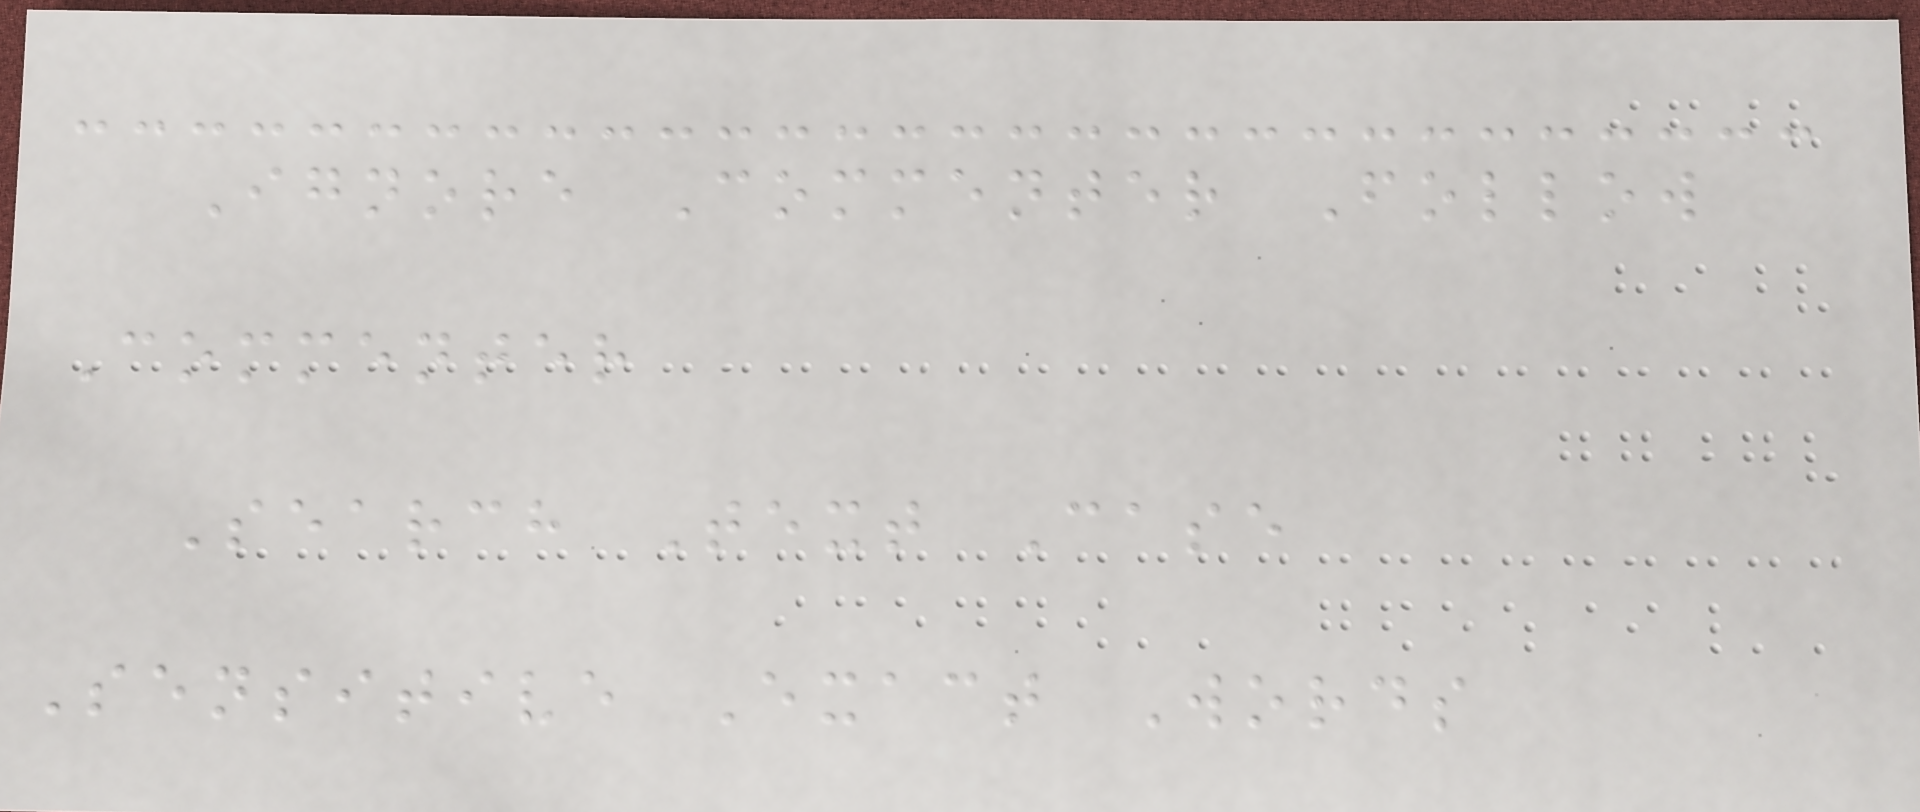Ignore Commenter Follow
Commenter
Search Text Case
Sensitive Exact Words
